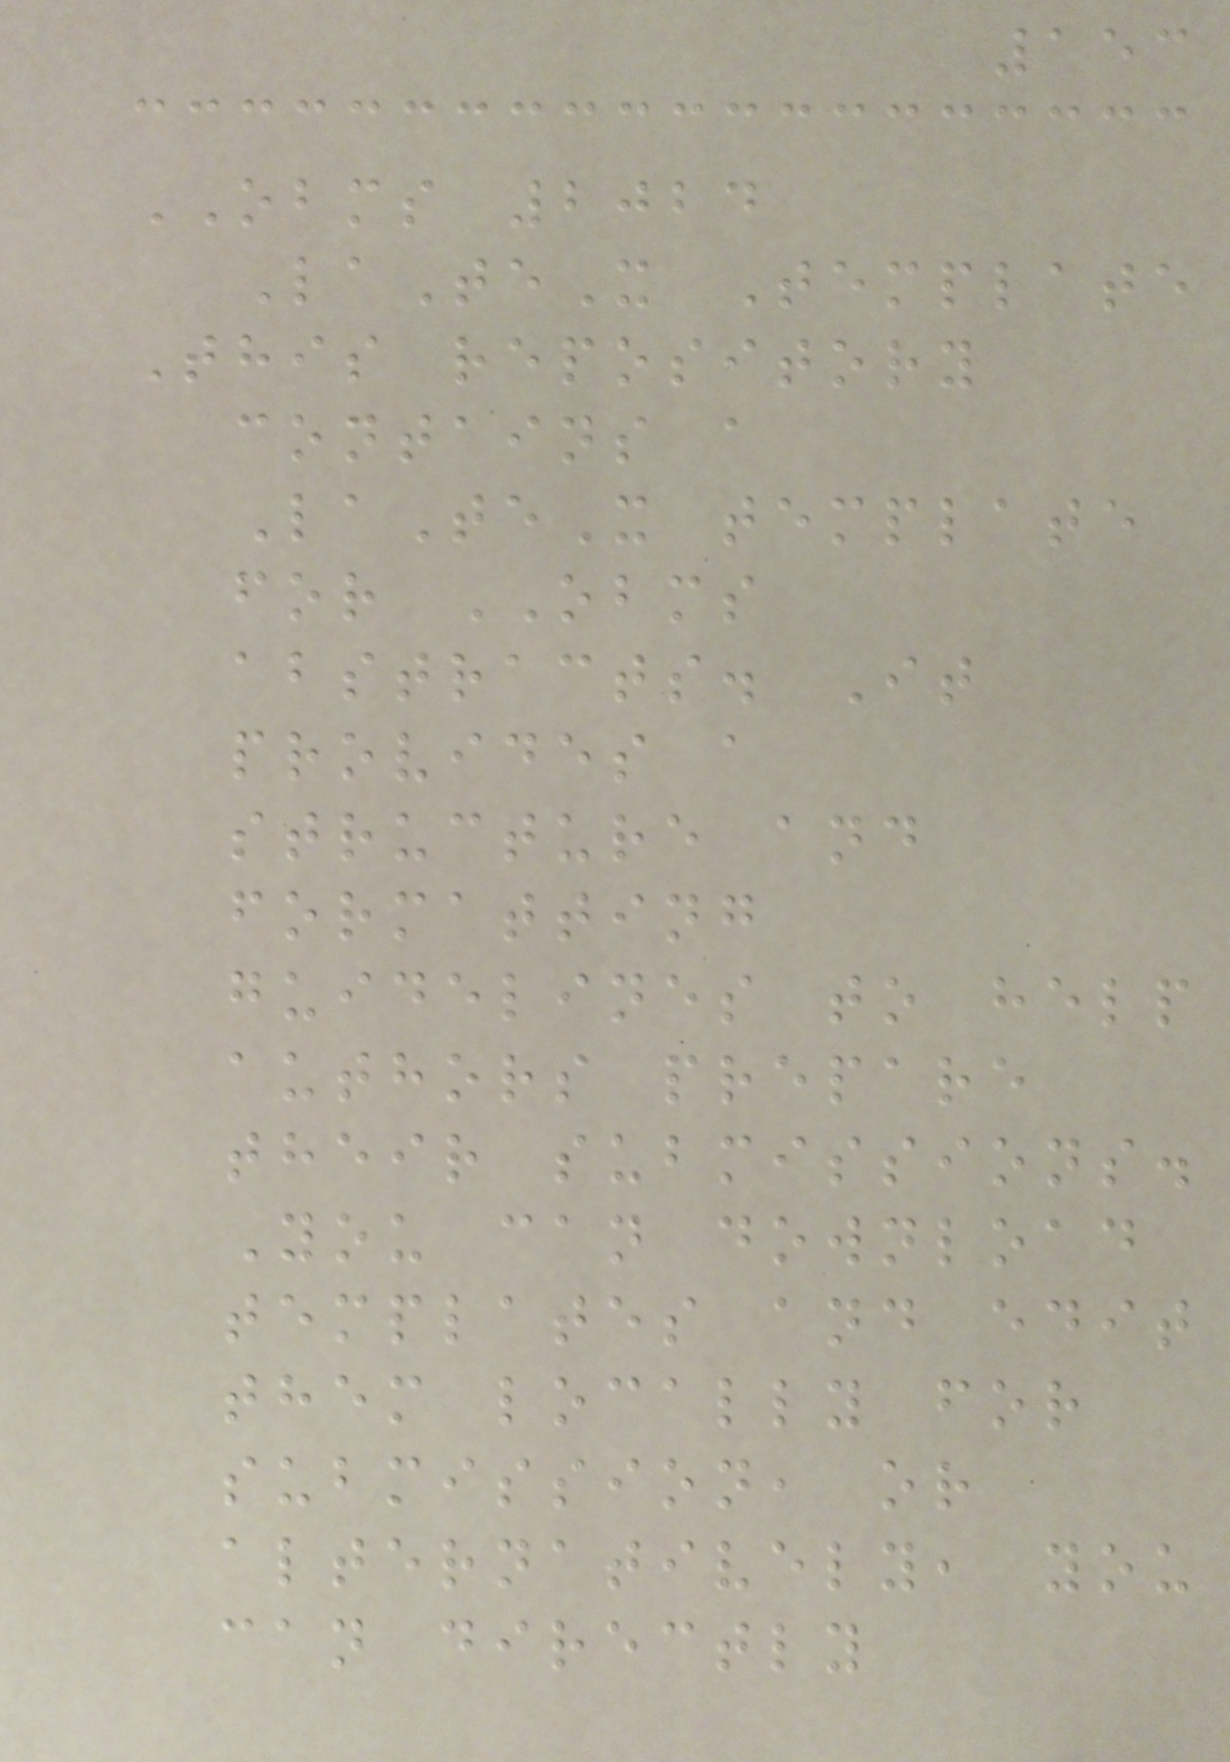153
OBMS 2024
LaTeX Template
This repository
contains a
LaTeX template
for OBMS
abstracts. It
provides a
structure and
formatting
guidelines to help
authors prepare
their submissions.
You can download
templates and edit
them locally for
submission, or
alternatively, you
can directly
